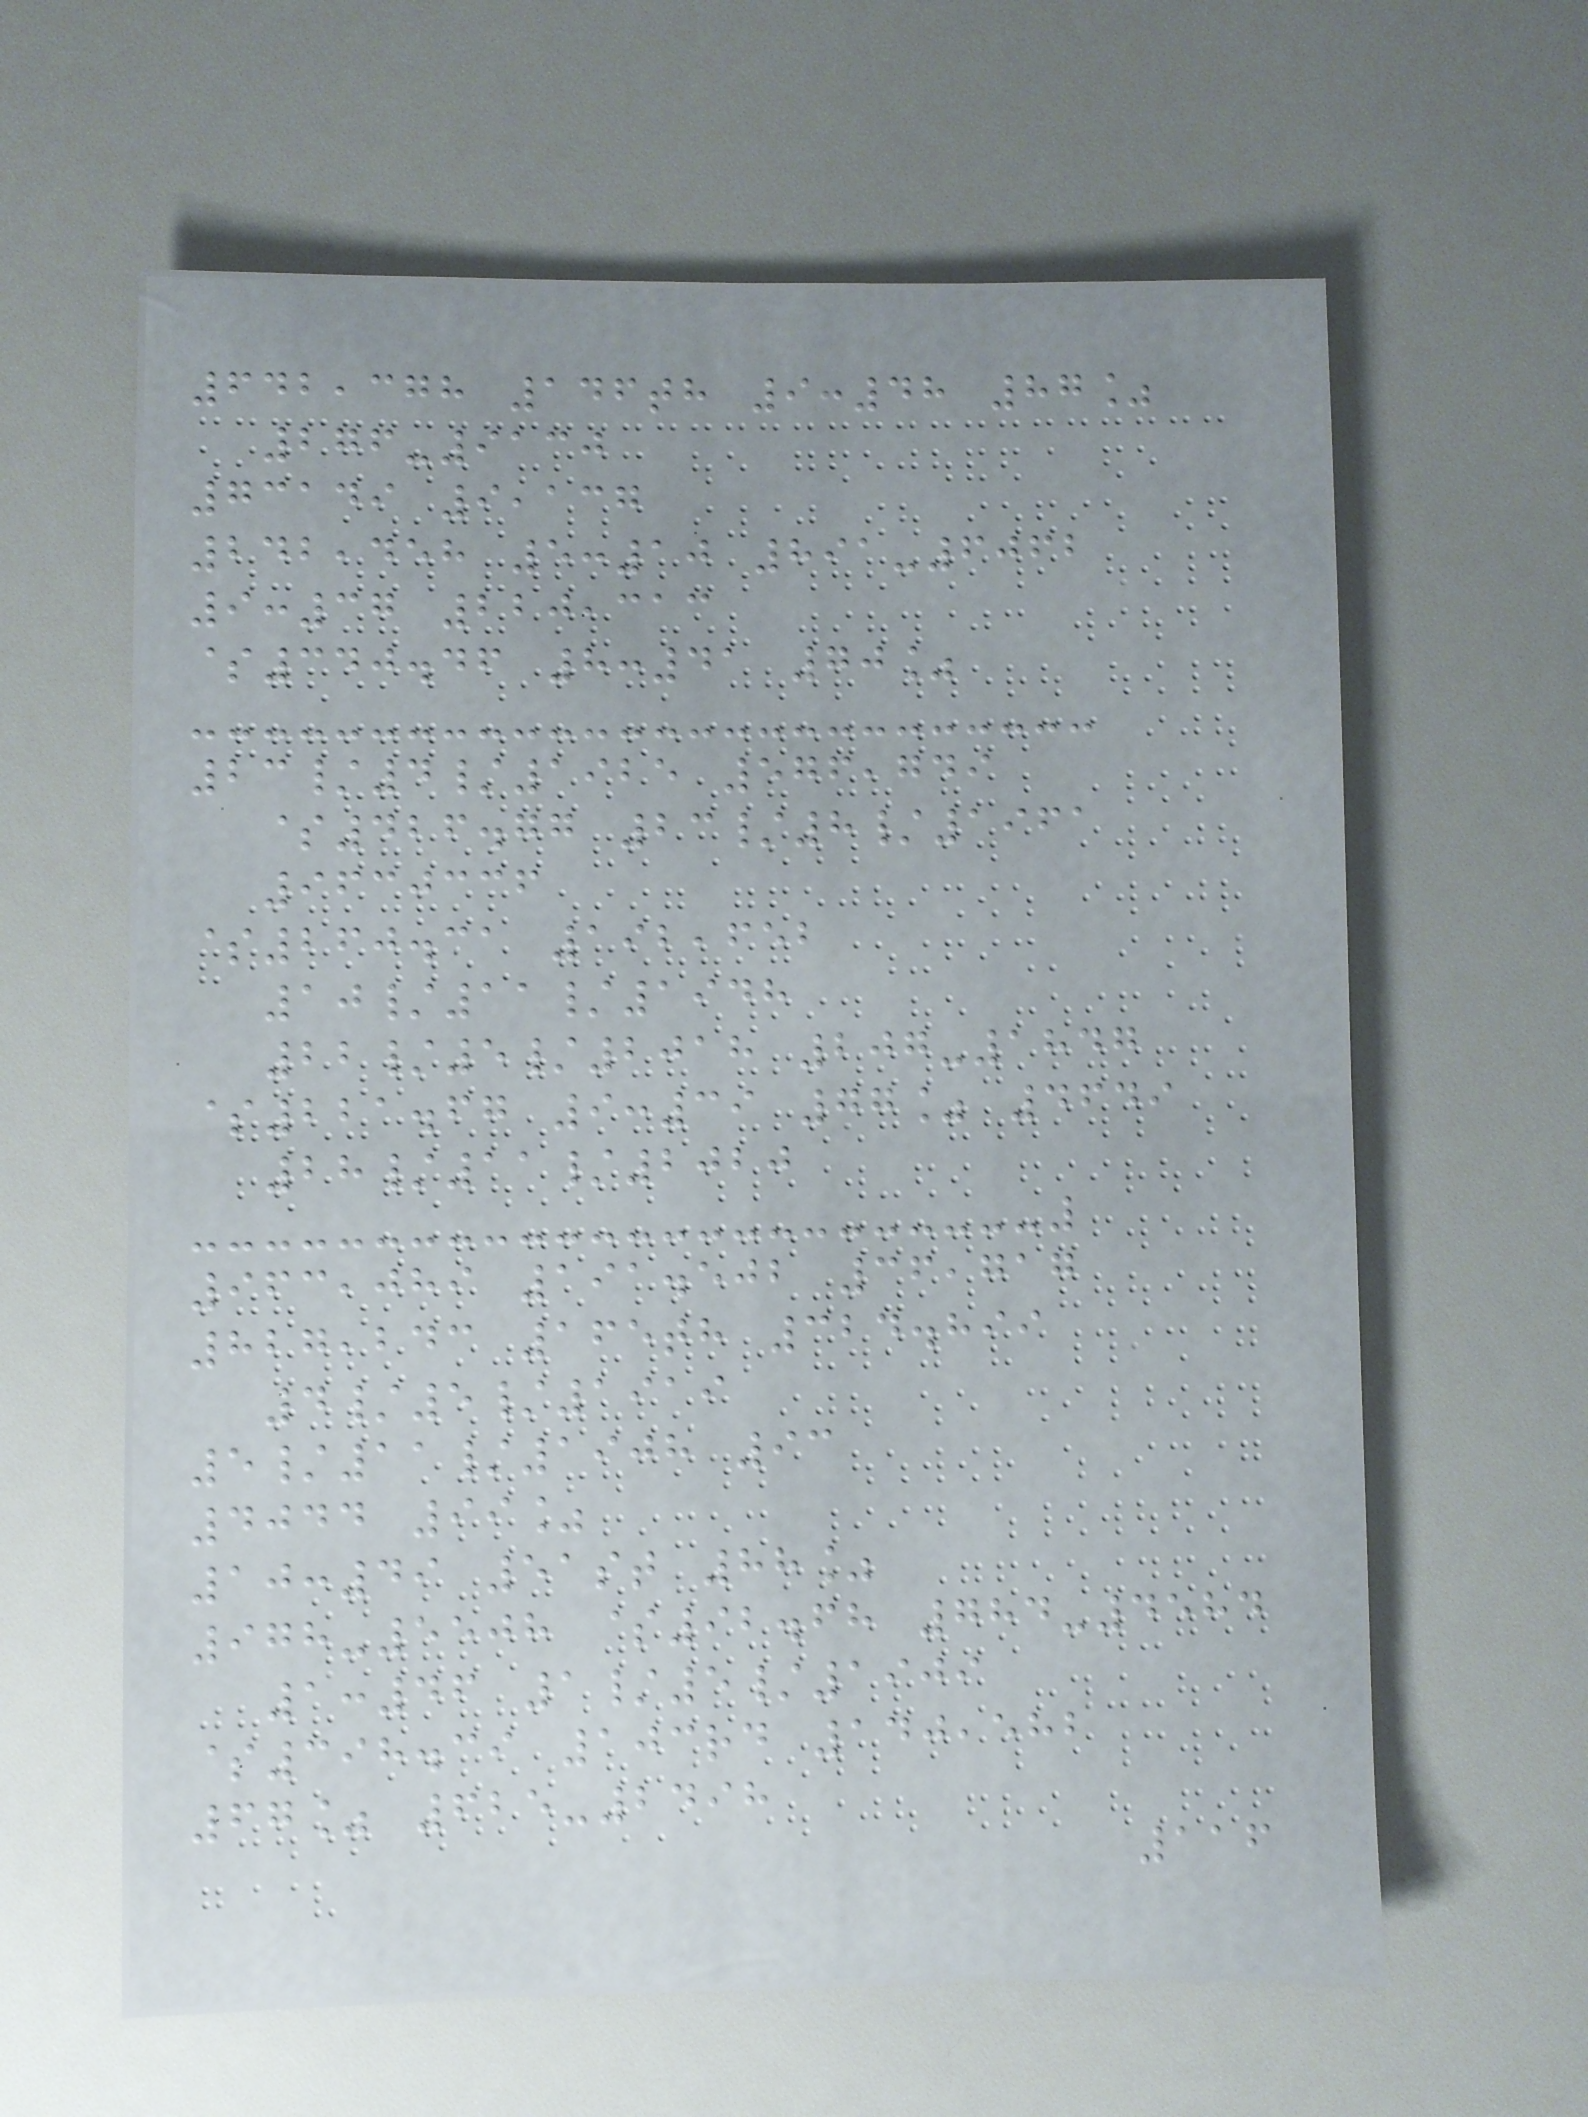642,378 146th 9:48 87%
276-9130
73149 9,137
242,458 5:10 891-6062
9:37 220,313
$340.46 8:41 70%
23/4/1925 576,749
$426.77 23/8/1961
9630336
$260.31 192,652
10/11/1948
22/5/2018 207-1847
$221.67 9:39 77% 4649
28/11/2020
963,089 191.502 36,717
827,243 165th 324.899
4/5/1919
5/11/1908 93
4044 99%
10:49 51st 88%
978-5508 $92.68 784-4584
1:46 1/5/1909
$398.39 103rd 140,582
67% 625-2498
116
